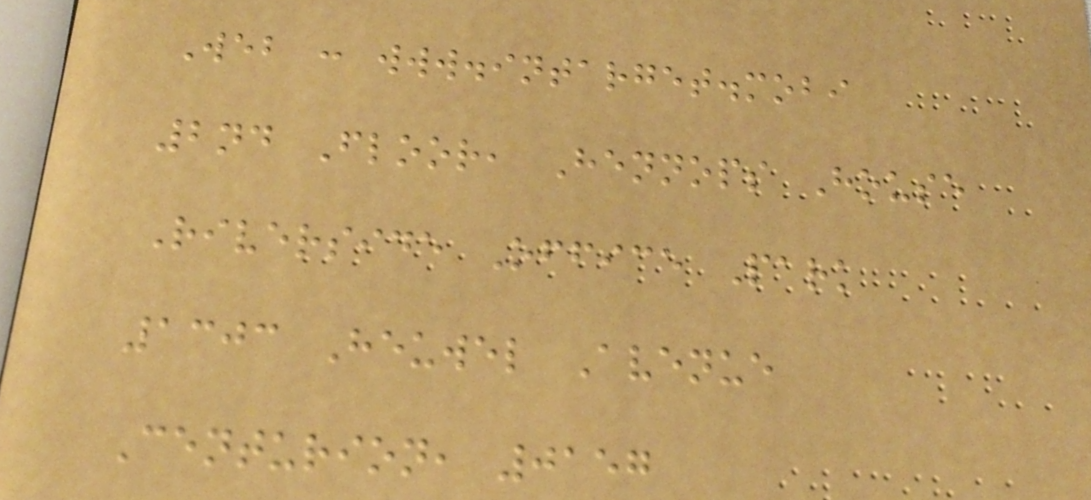Web : www.intarget.mobi
2nd Floor, Hennops House
Riverside Office Park
1303 Heuwel Avenue
Centurion, 0157
